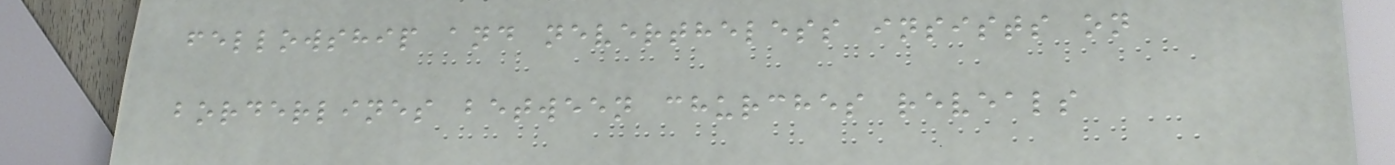fellowship and nevertheless insists on
borderlines between churches reveals
